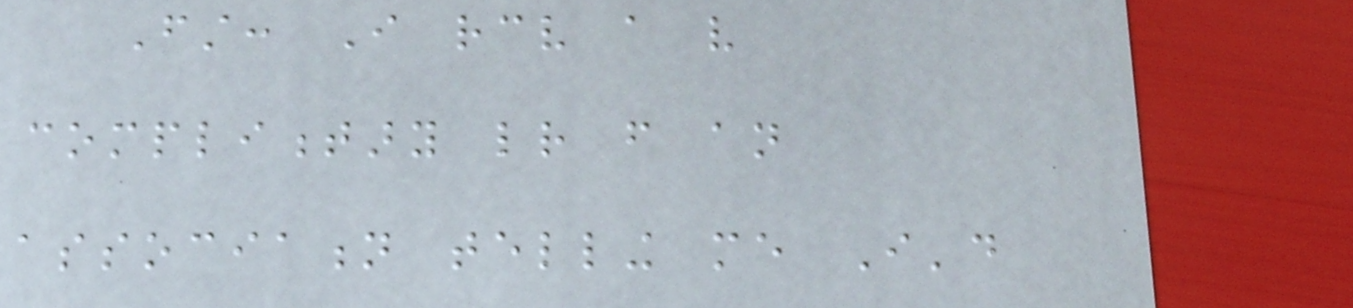First: I receive a very
complimentary letter from an
association telling me I'd
